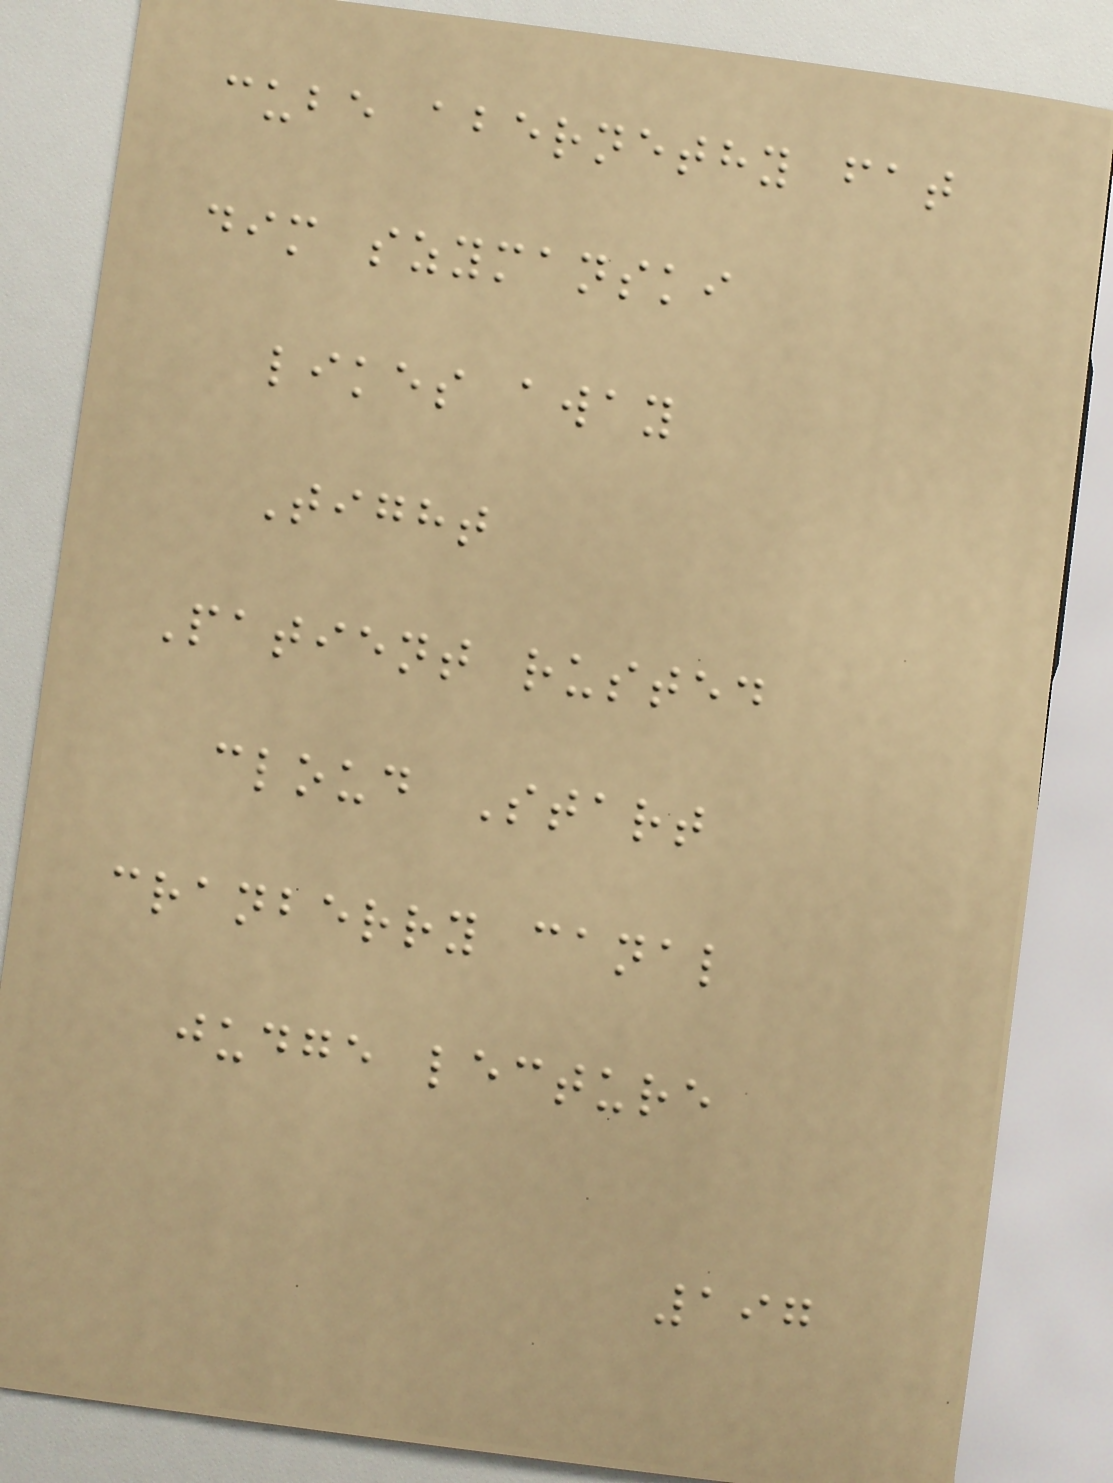cube abernethy fat
dim szymanski
likes away
Tight
Patient rusted
cloud Start
cranberry canal
judge lecture
197
